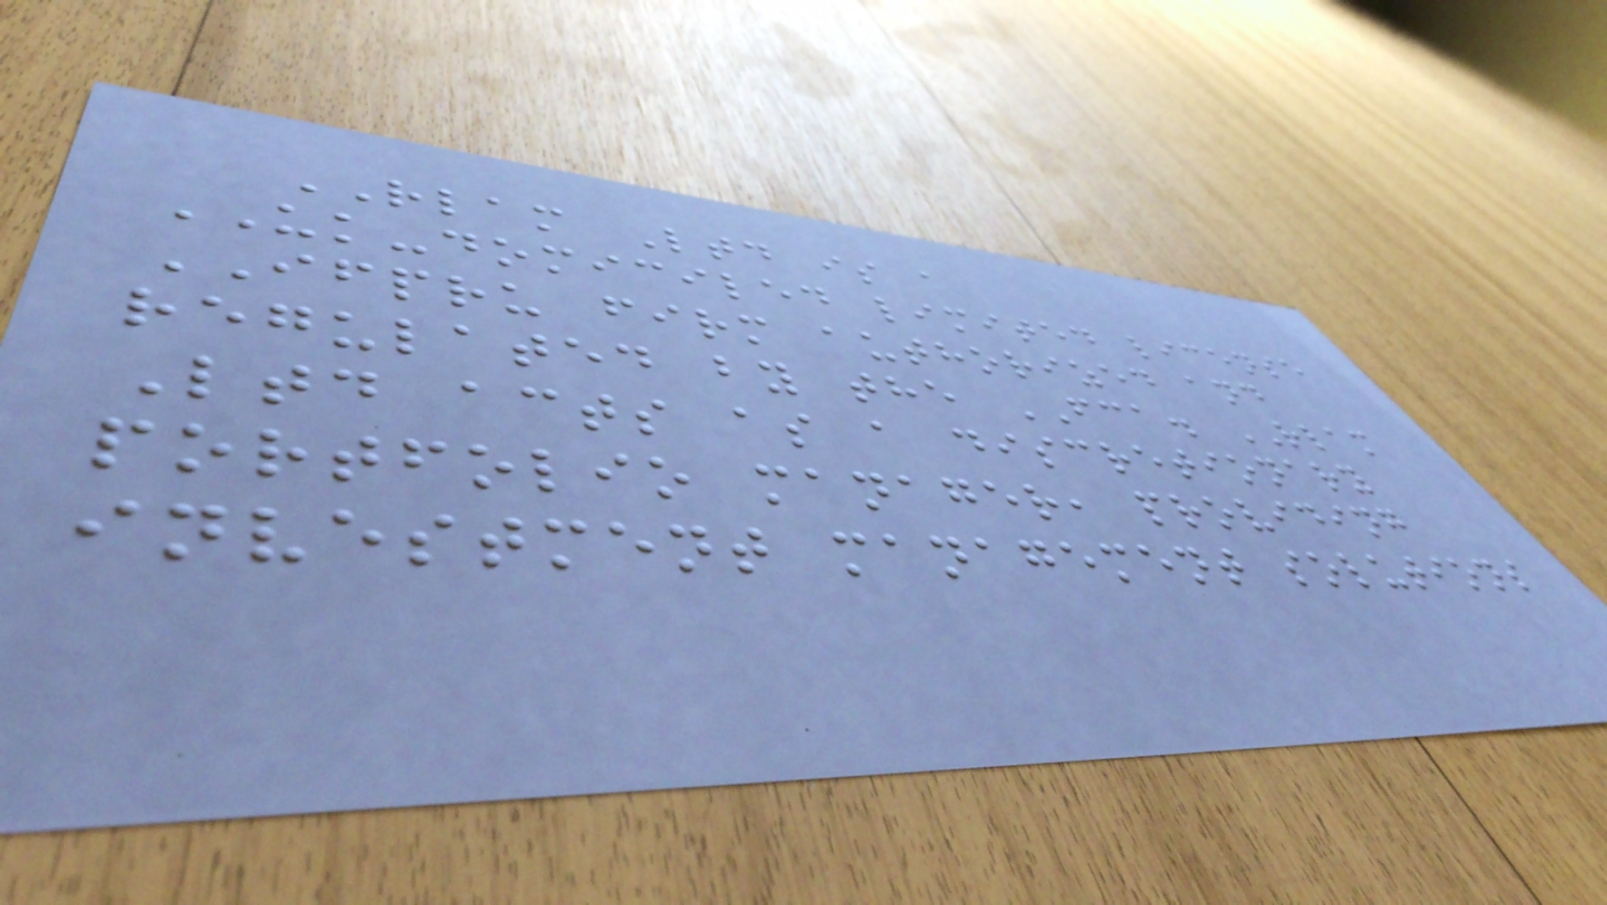RLAM Ltd is a
UK-domiciled limited license
IFPRU firm authorized and
regulated by the FCA. RLAM
Ltd acts as a discretionary
portfolio manager, providing
investment management solutions
